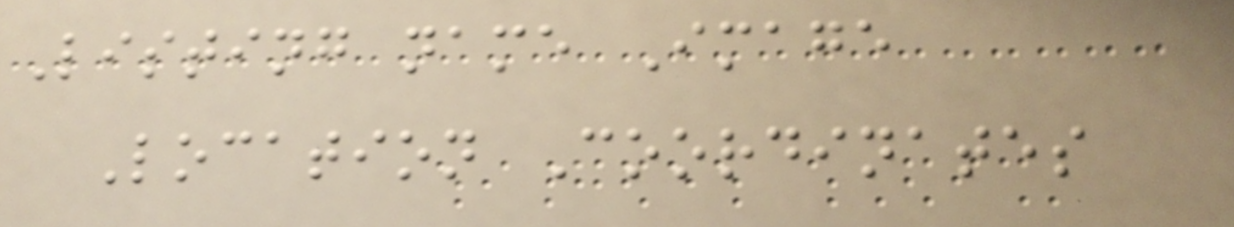Listing name Image
Location Coordinates
